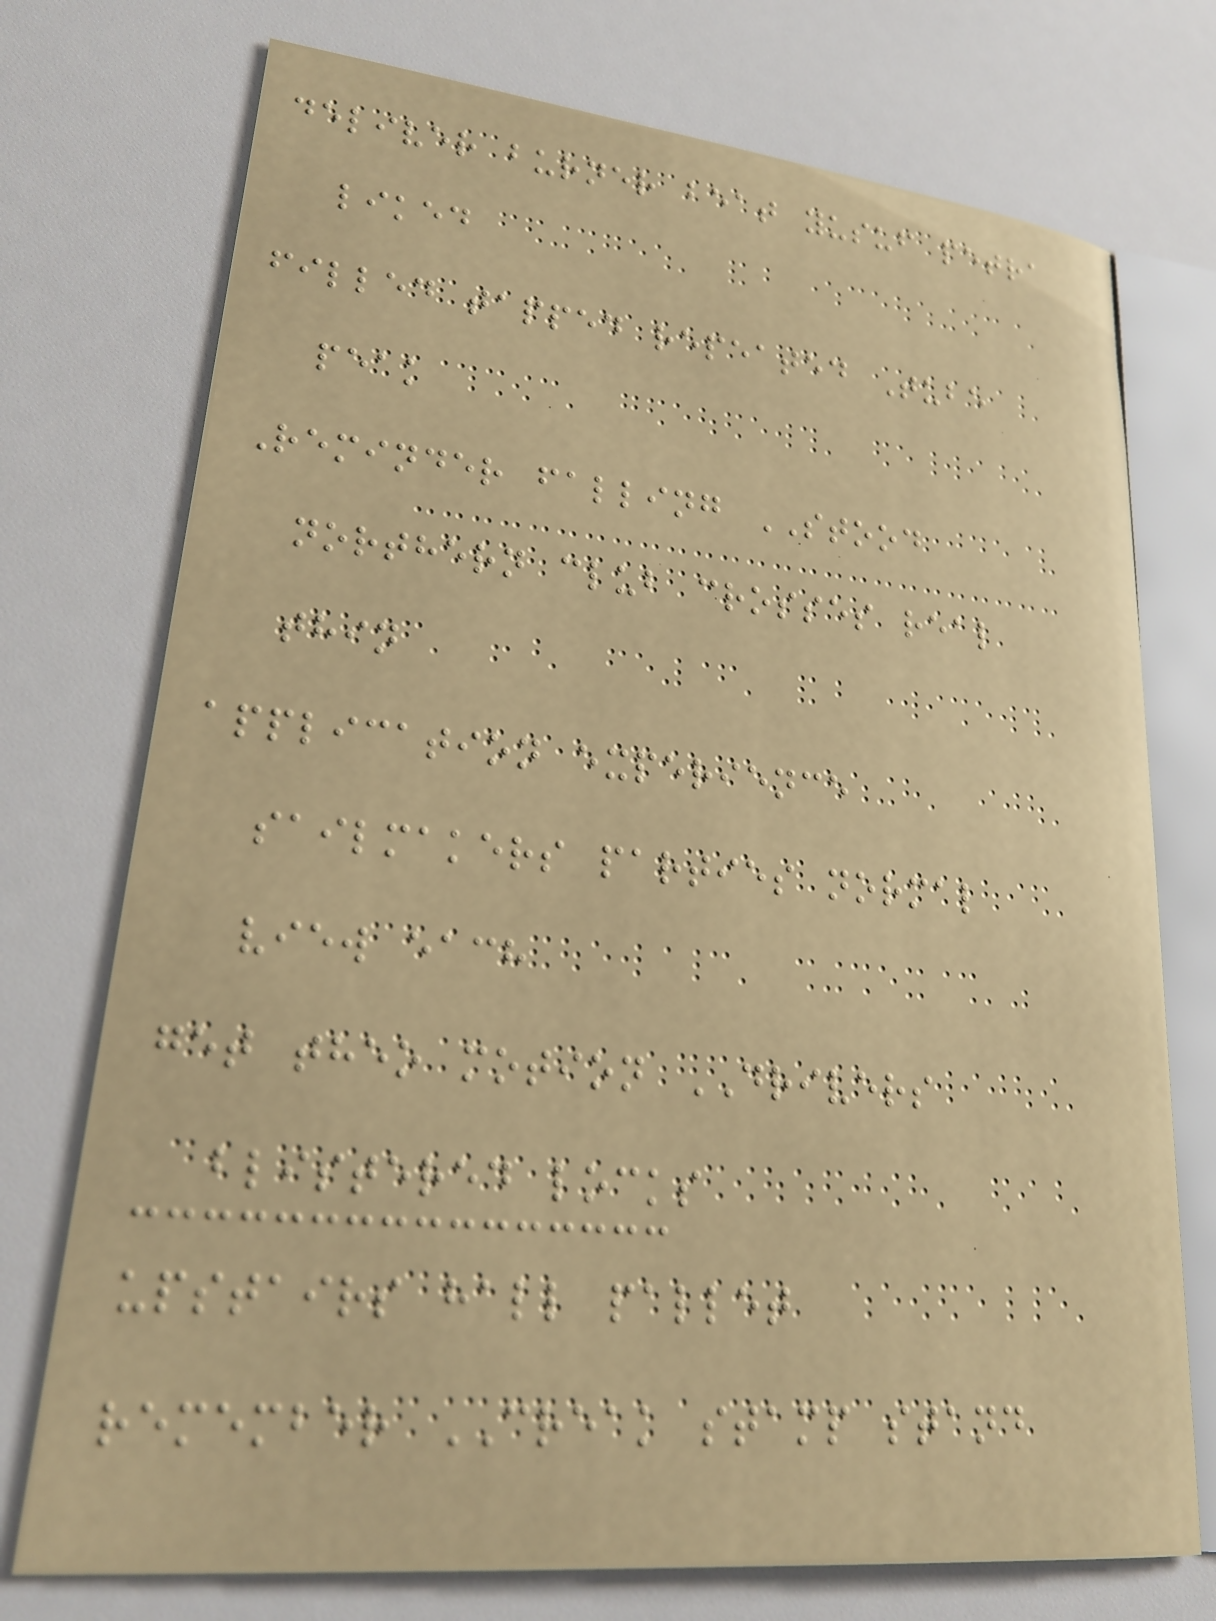deliver burner beat yusuf petra
liked
filled tapped repeated Tube
peak
Reminder falling STOOD
northern club crosses real
thin
application experience
sailmakers parties normal
view each
get theo motion DRIVERS
blistered locks
upstairs hall pallet
remember CREAK stamp stand
